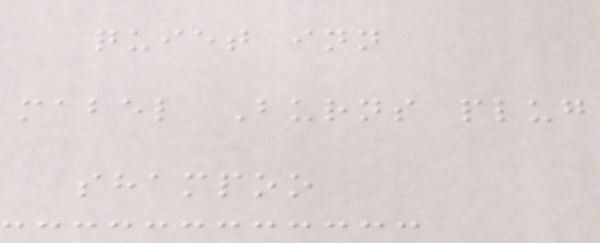quiet inn
mabel Burns plug
shampoo
